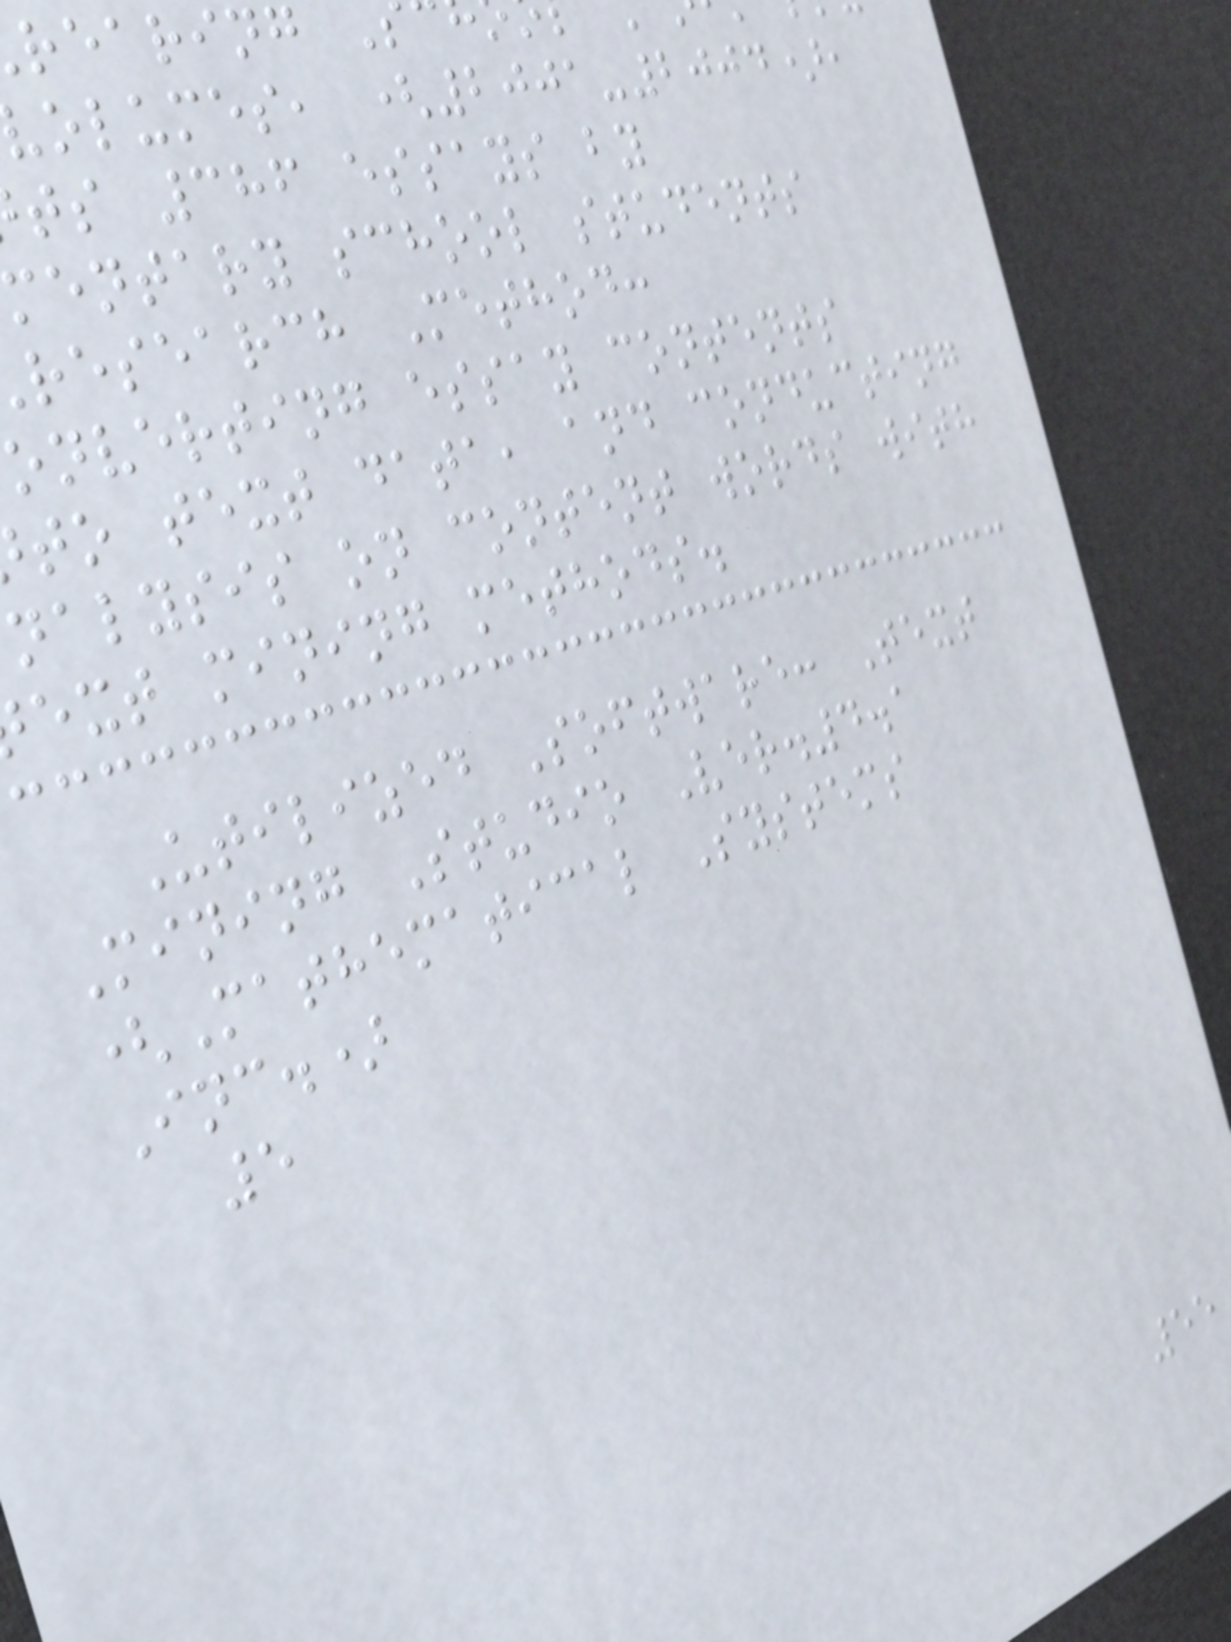olumes, (2001-2004),
ts 386 essays by
mentary school students
research Method:
onverting essay contents
to text data, and conducting
nalysis on content words with
ext mining methods.
Utilized Software: Text
Mining Studio Ver.4.1
(Mathematical Systems
Inc.)
5
55
